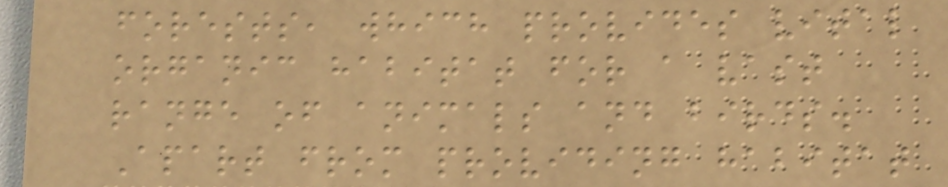forests, which provides vital
organic habitat for a vast
range of animals and birds.
Apart from providing habitat
